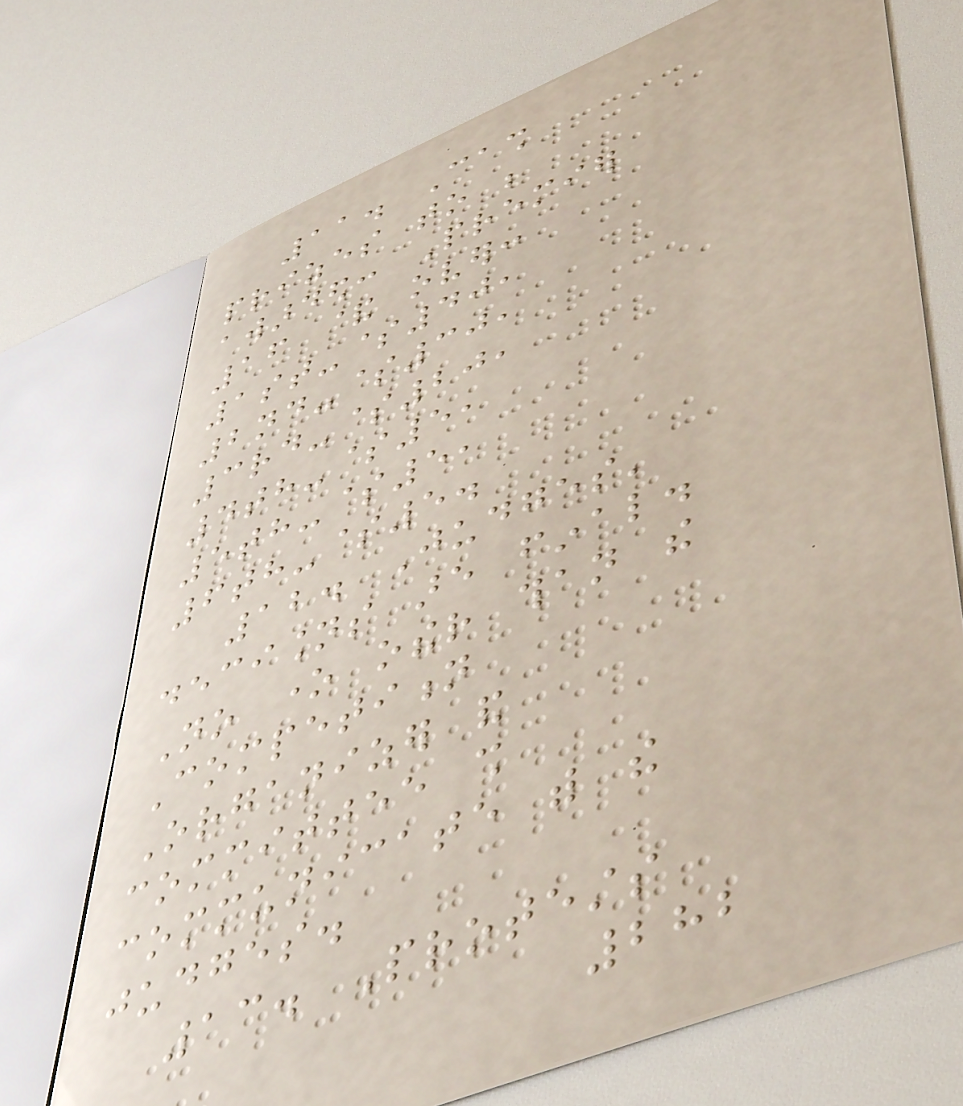11. Cash
prizes to be
awarded: Premier
16 & over:
1st-$40,
2nd-$30,
3rd-$20,
4th-$5,
5th-$5,
6th-$5.
12. Judges'
decisions are final.
No one other than the
Competition
Organizer and
committee shall
communicate with the
judges.
13. Protests
282
